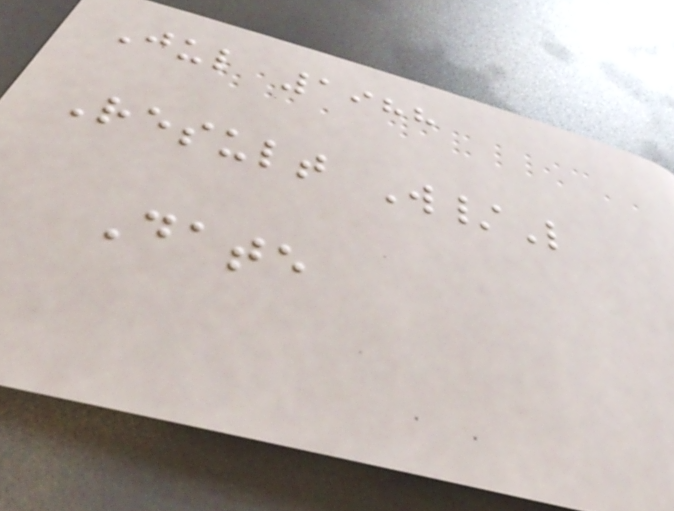Jul 1988
Result W/L
Date
